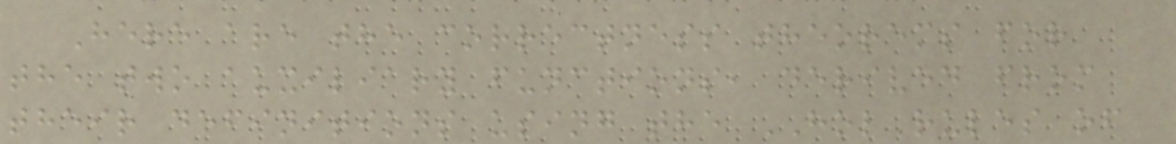Here are the correctness theorems for
the two auxiliary functions, derived from
their definitions using the HOL rules of
